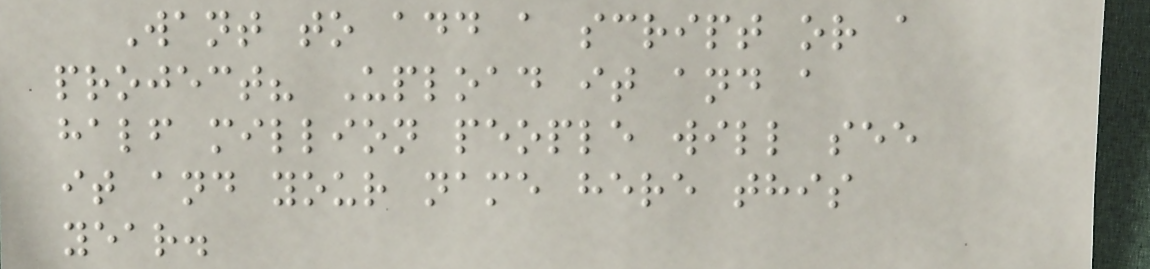Want to add a script or a
project? Upload it and a
half million people will see
it and your name here this
year.
